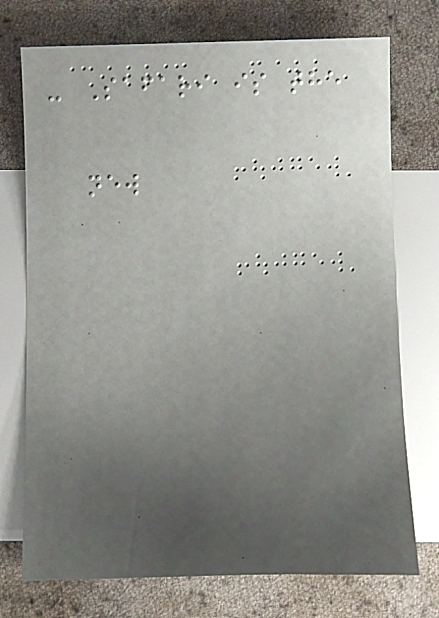- Safari is the
new
